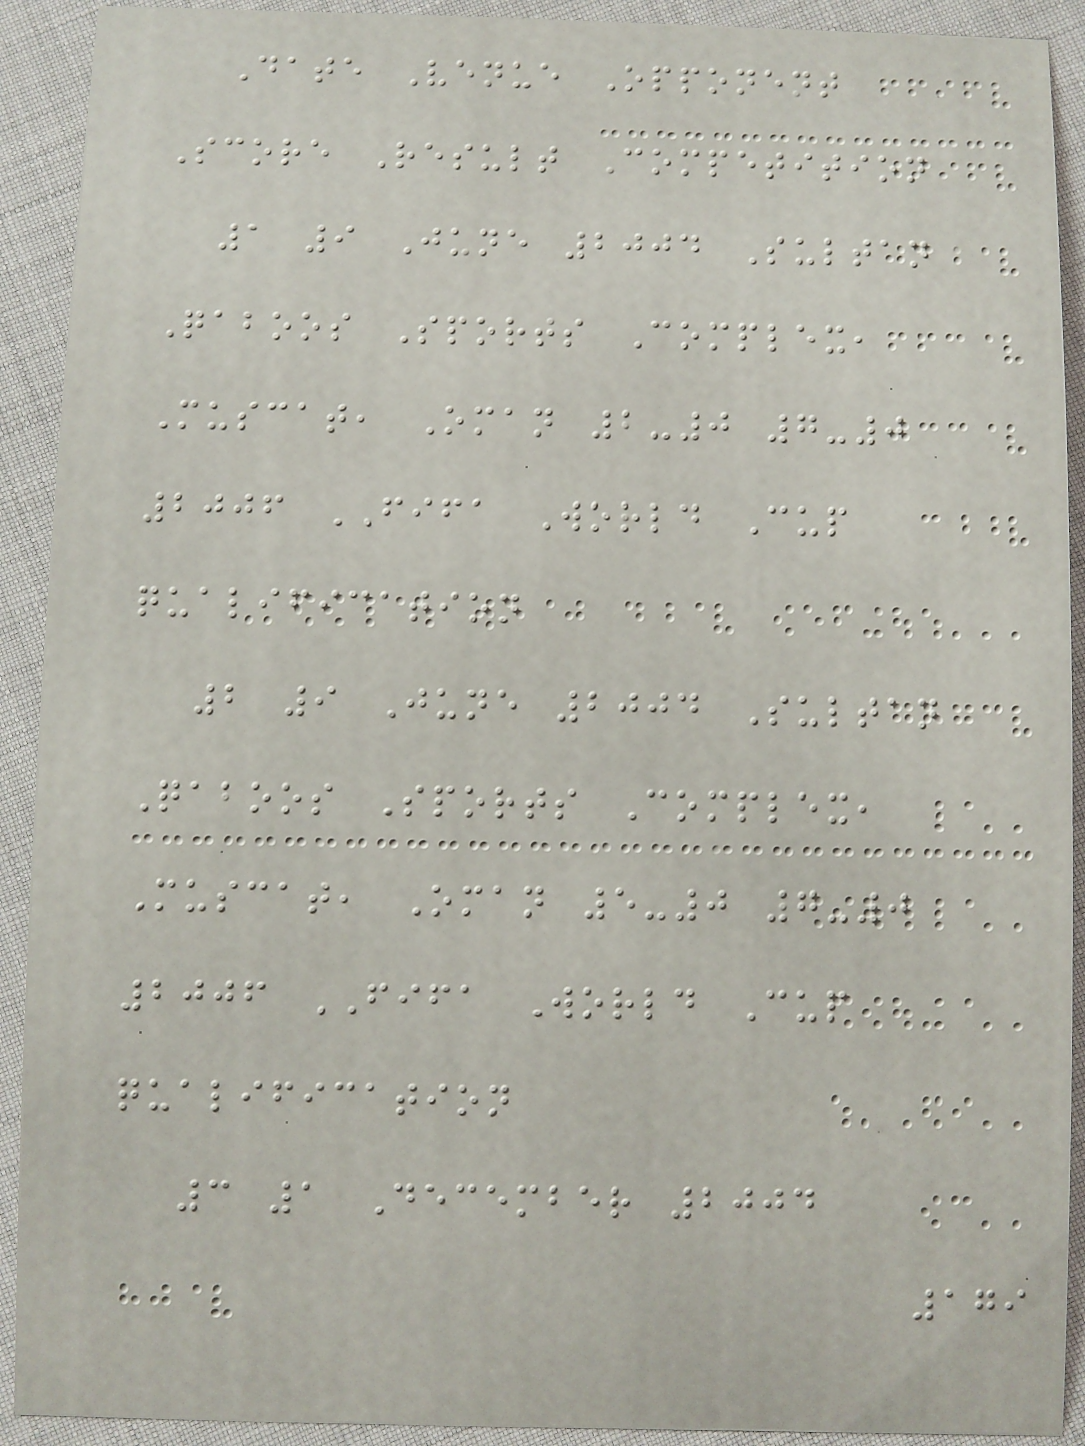Date Venue Opponent
Score Result Competition
1 9 June 2004 Sultan
Qaboos Sports Complex,
Muscat, Oman 2-0 7-0
2006 FIFA World Cup
qualification
2 9 June 2004 Sultan
Qaboos Sports Complex,
Muscat, Oman 5-0 7-0
2006 FIFA World Cup
qualification
3 1 December 2004
179
